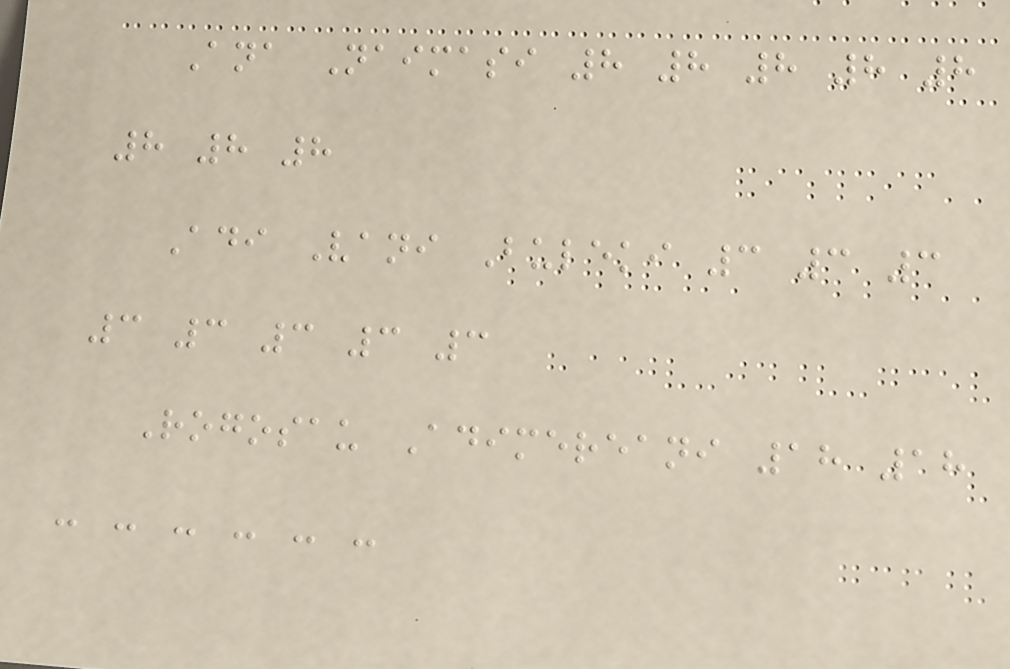Ana Naimasi 8 8 8 8 8
8 8 8
Adi Vani Buleki 3 3 3
3 3 3 3 3
Rogosau Adimereani 18 18
- - - - - -
